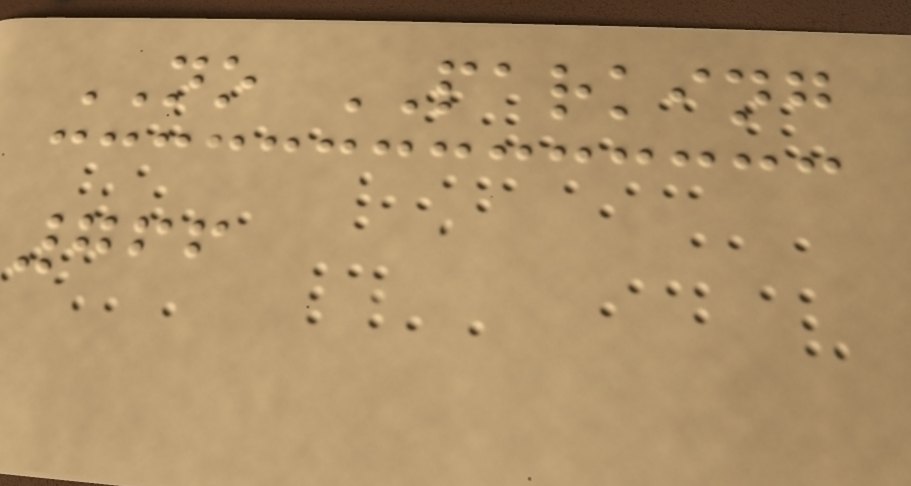NO PARKING
766
